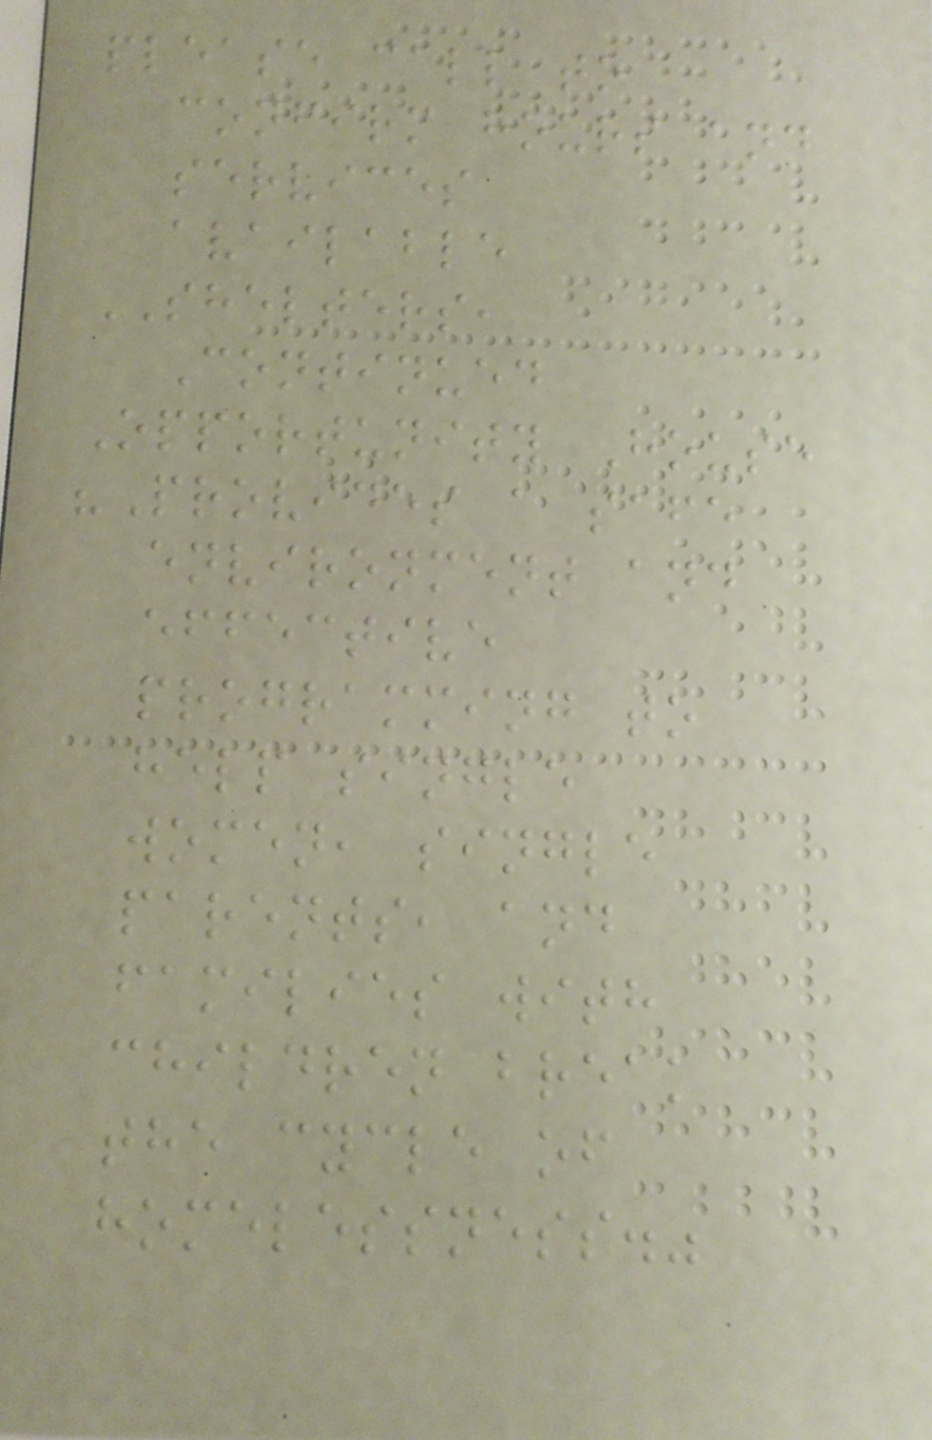please call to
confirm hours and
services
available
SHELTERS,
Continued
Opportunity House
"Provides a safe
environment and
effective
programming to
help single
women, single
parents, and
families with
children break
the cycle of
homelessness."
